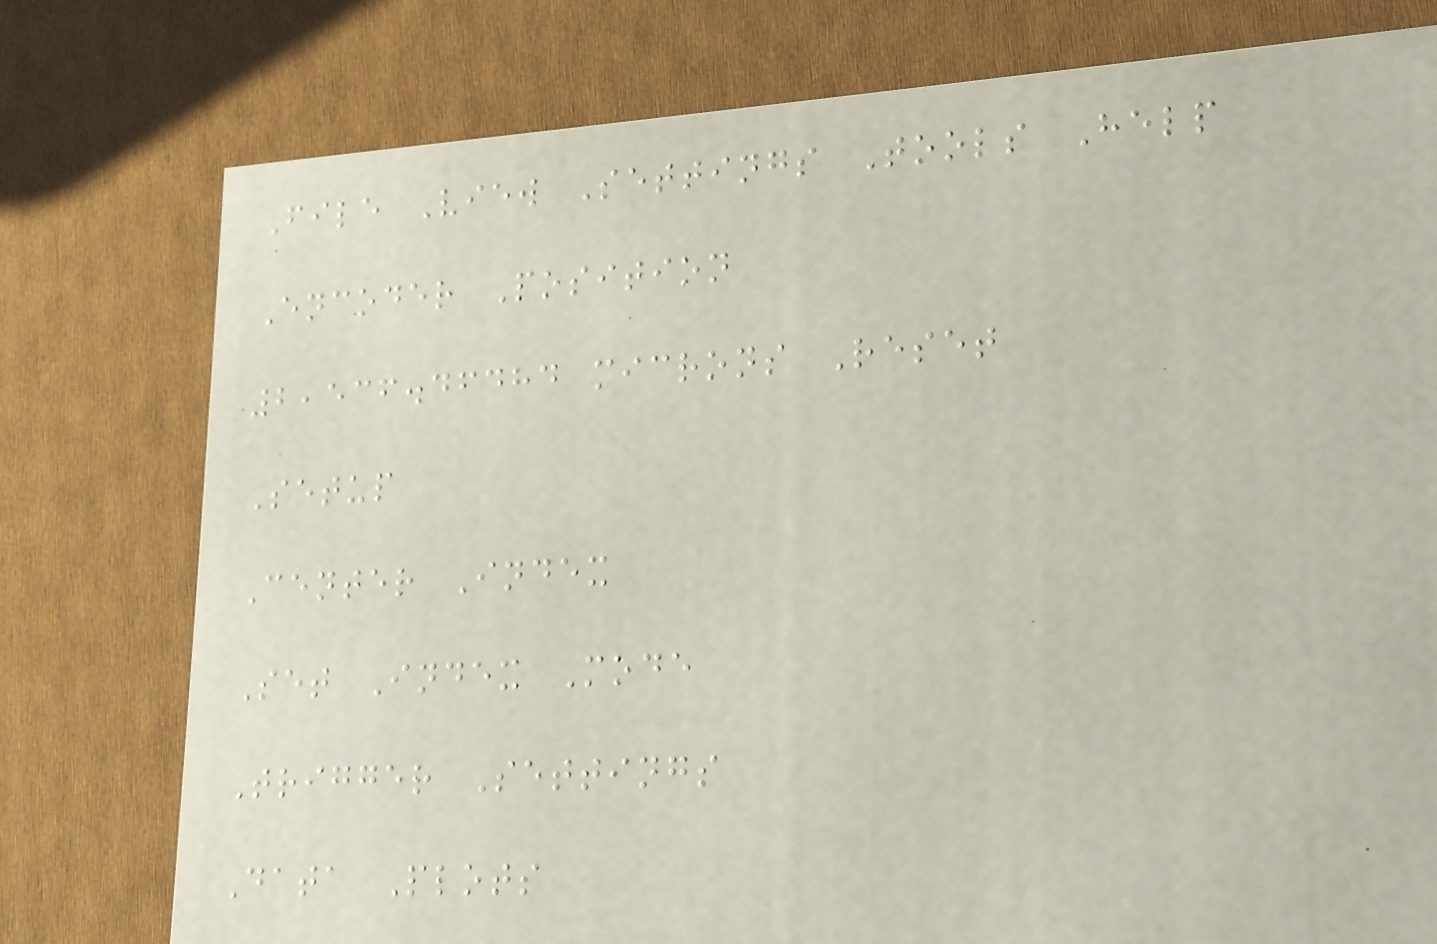File View Settings Tools Help
Encoder Position
2,536.46484 microns Reset
Setup
Center Index
Set Index Mode
Trigger Settings
Data Plots
